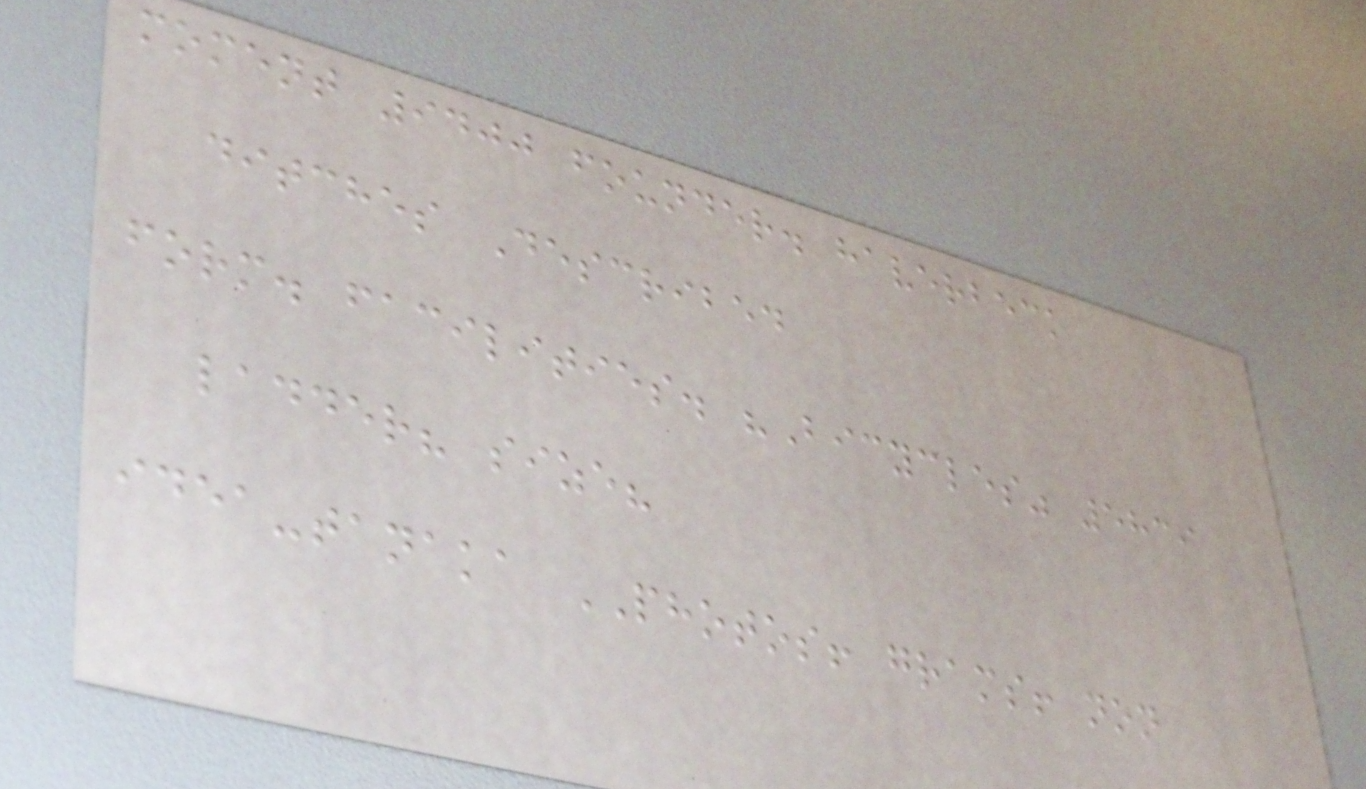moment 9400 founder. haverbeck
ditches Described
form. facilities. "Bicycles" 5839
ladder? size?
idea-tanaka PHOTOS! grams! non
